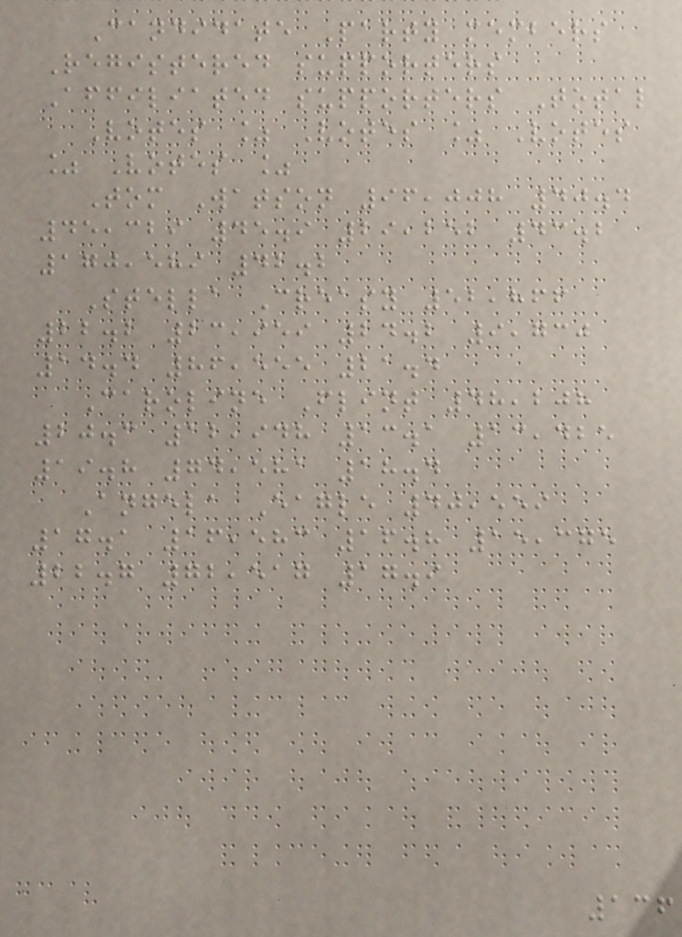Candidate Party members
Registered supporters
Affiliated supporters Total
Votes % Votes % Votes
% Votes %
Tom Watson 96,008 40.4
45,329 45.9 29,252 43.2
170,589 42.2
Stella Creasy 52,866
22.2 23,959 24.2 9,730
14.4 86,555 21.4
Caroline Flint 48,208
20.3 12,948 13.1 13,425
19.8 74,581 18.4
Angela Eagle 40,559
17.1 16,583 16.8 15,375
22.7 72,517 17.9
136
